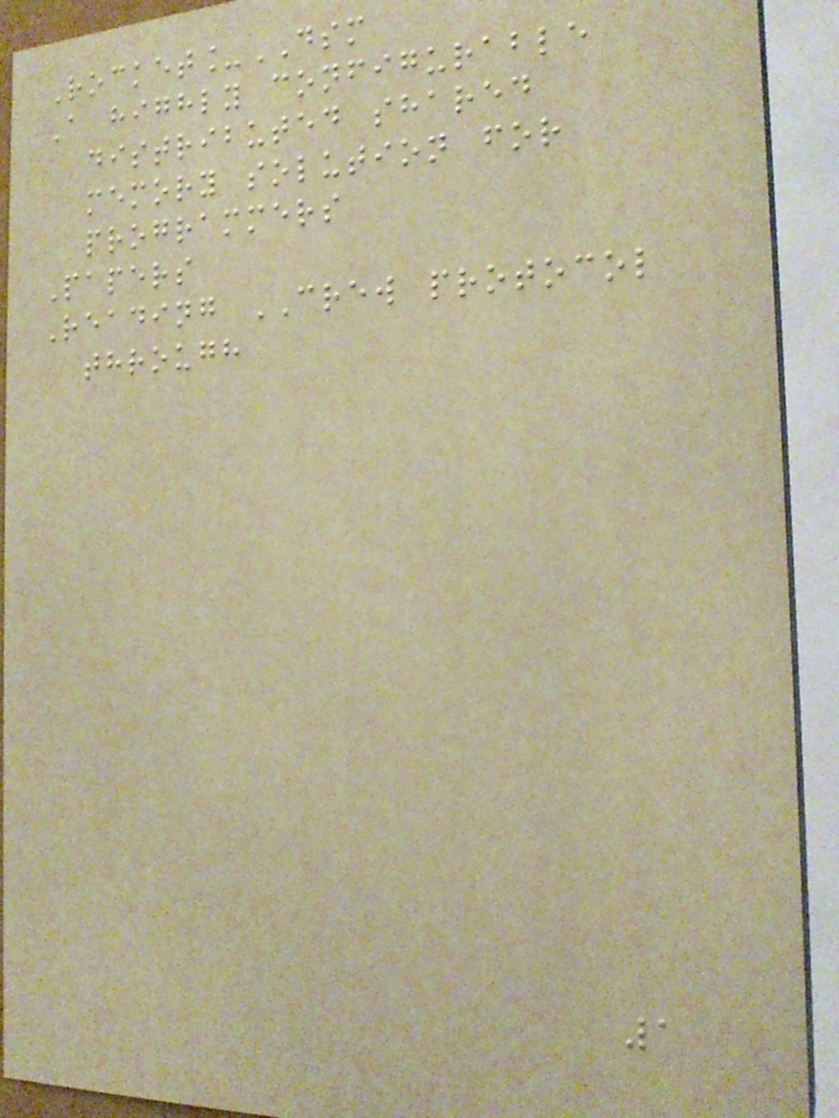Rocket_DSM
A highly configurable
distributed shared
memory solution for
programmers
Papers
Reading CREW protocol
through
1
